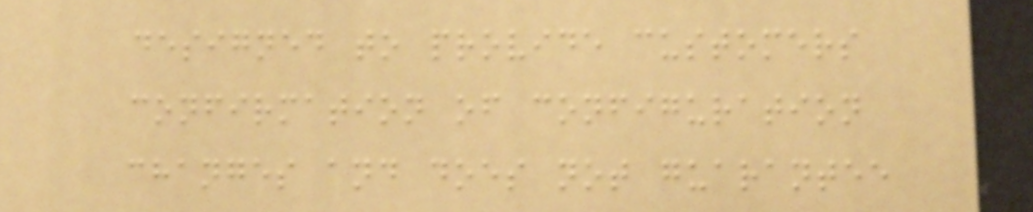designed to provide customers
confirmation of configuration
changes and does not guarantee
